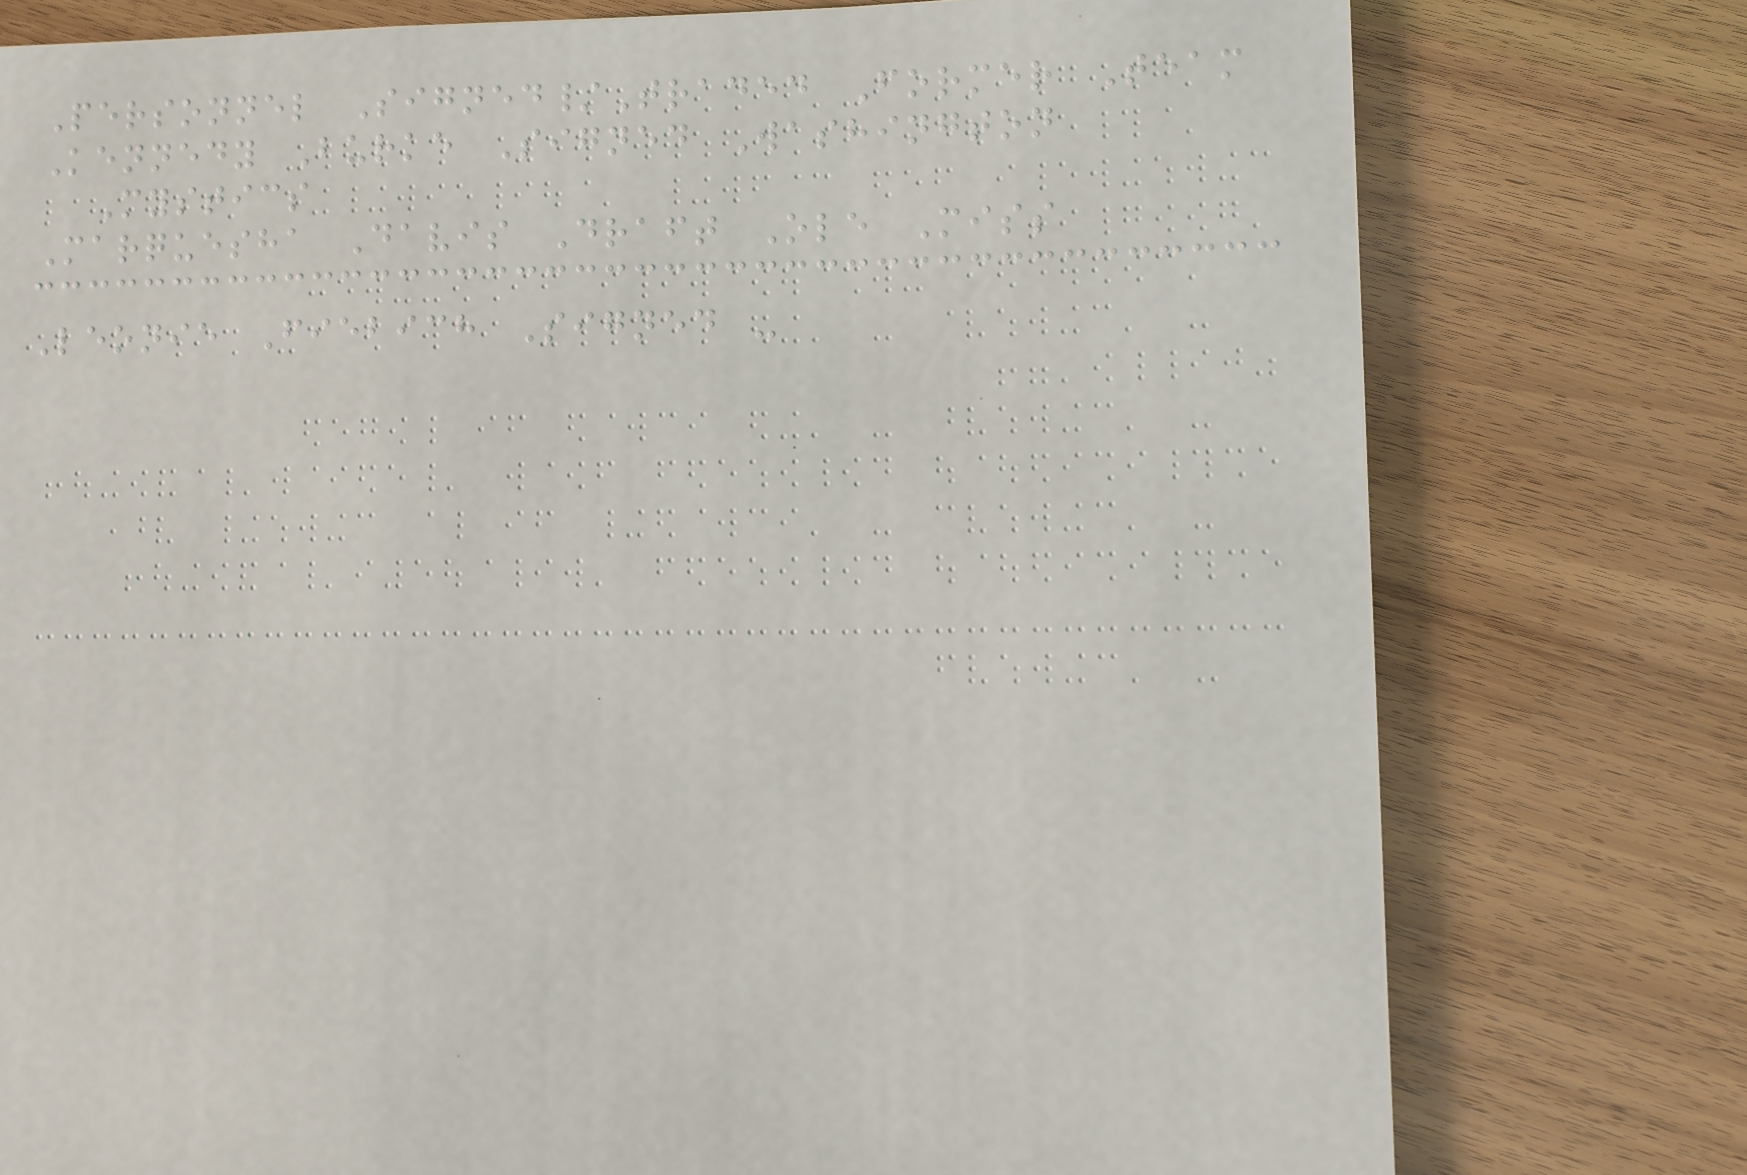Personnel Signed/Traded Former Team
Kennedy Burke Signed Washington
Mystics
Marquesha Davis Draft Ole Miss
Leonie Fiebich Signed -
